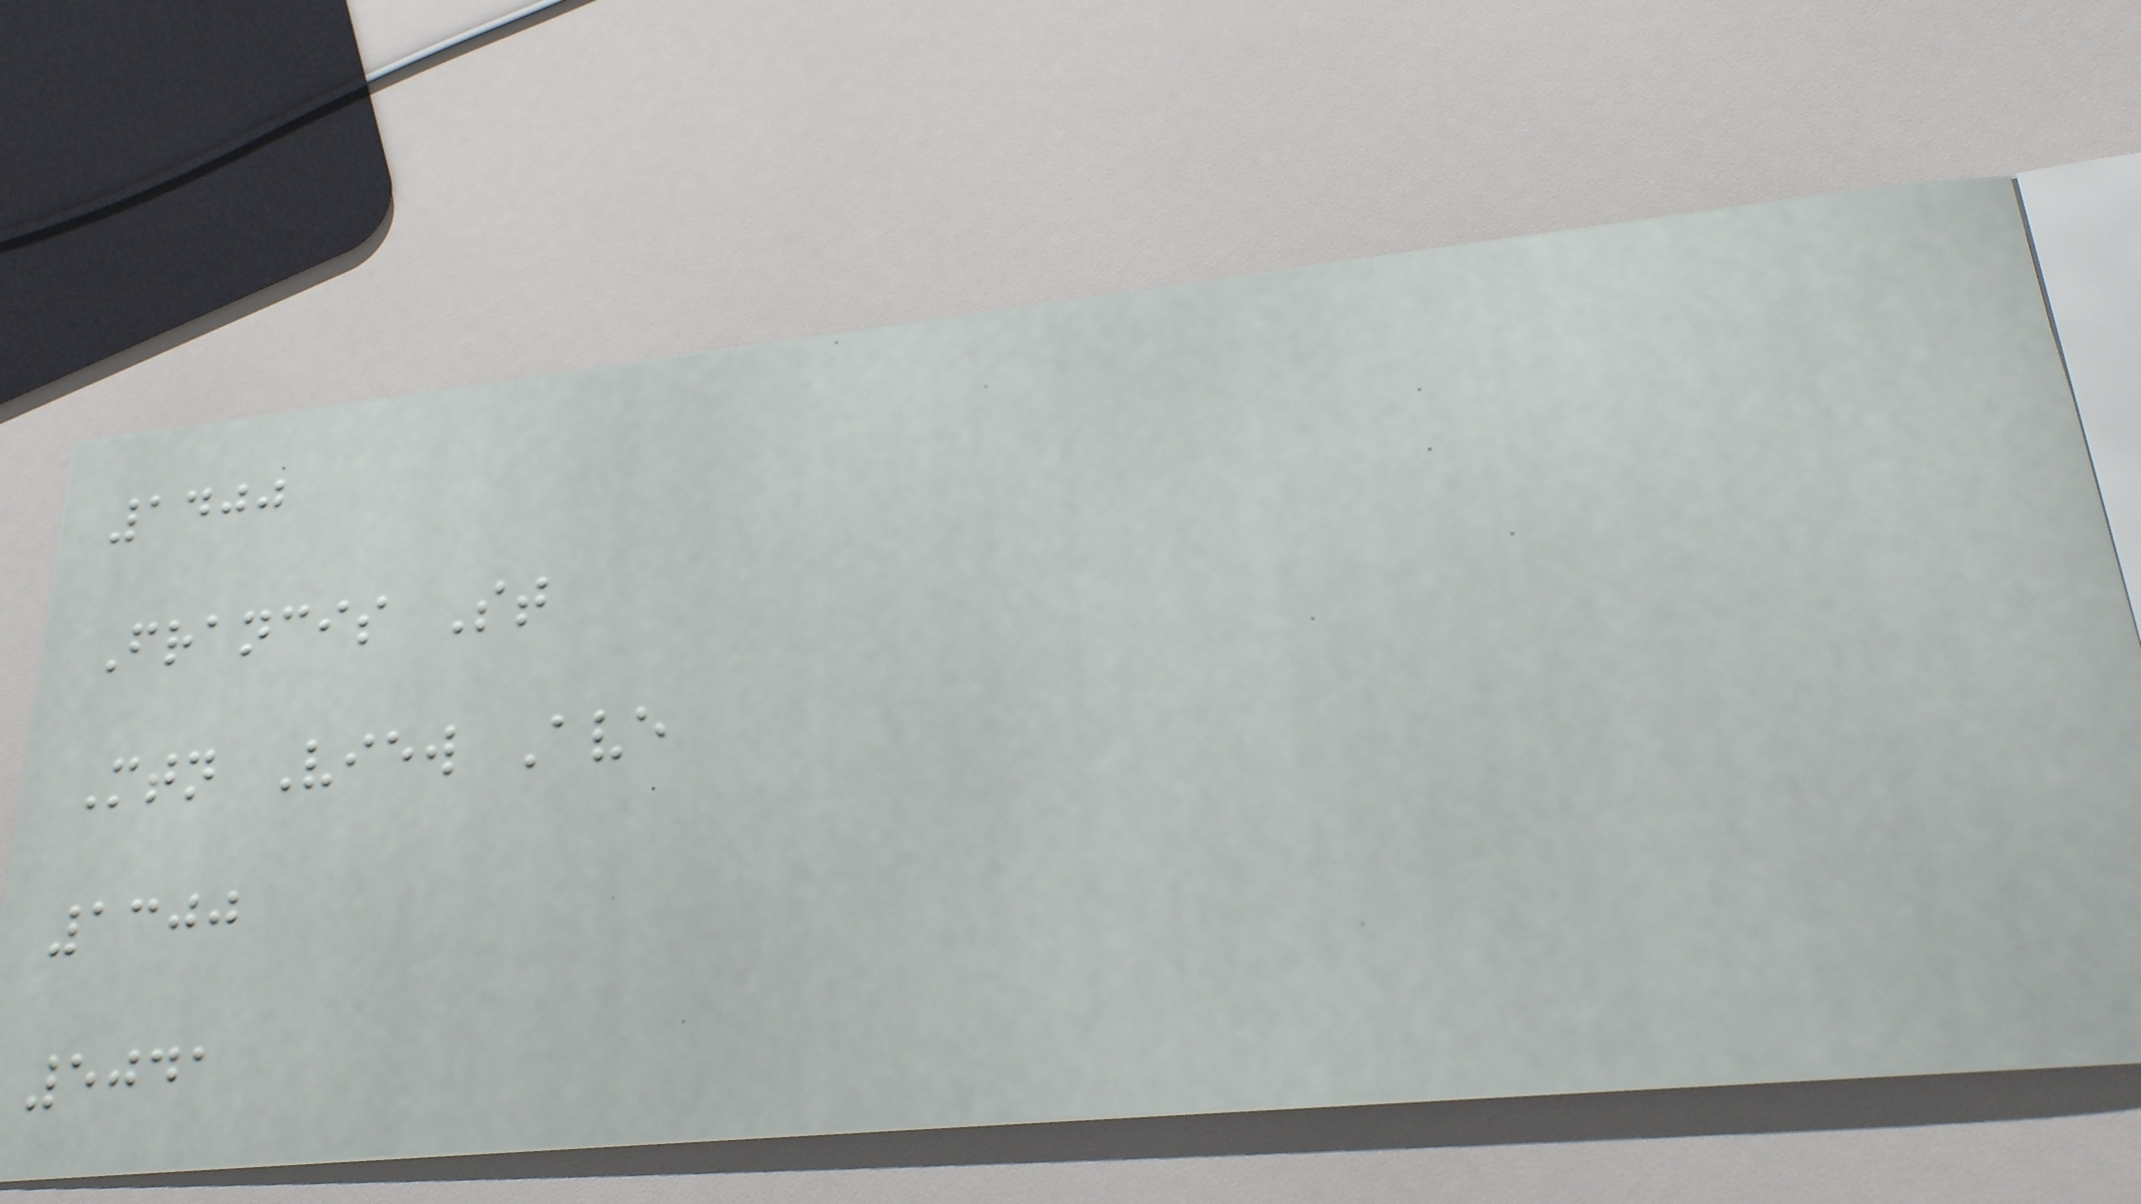1400
Francis St
Mtn View Ave
1300
5041
